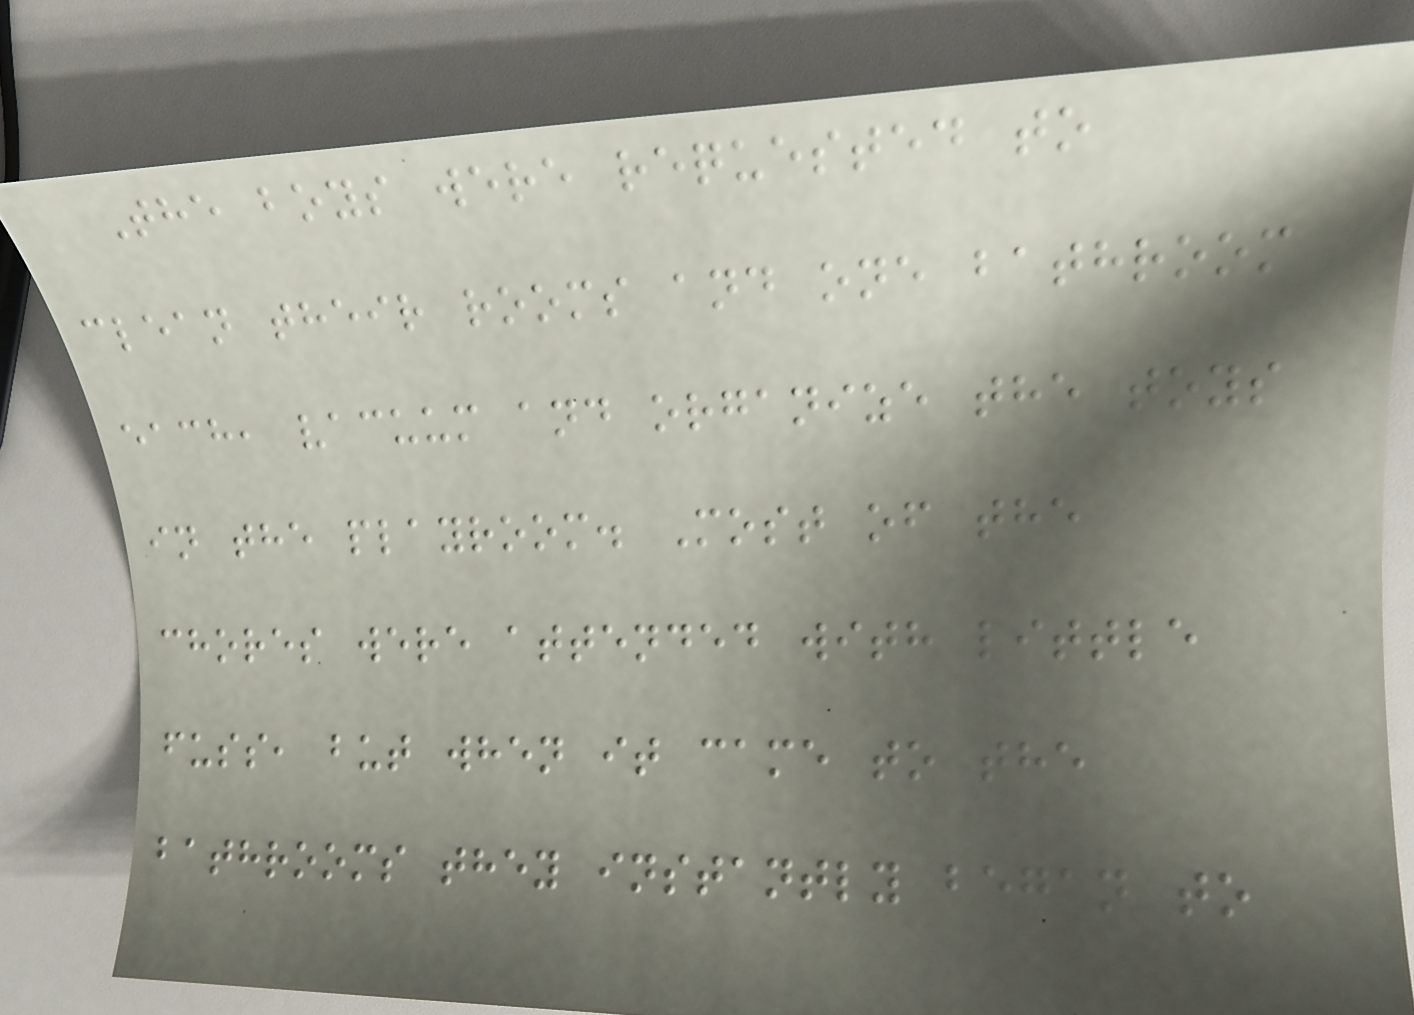The boys were requested to
clean their rooms and one bathroom
each, vacuum and organize the toys
in the playroom. Most of the
chores were attended with little
fuss, but when it came to the
bathrooms they instantly began to
